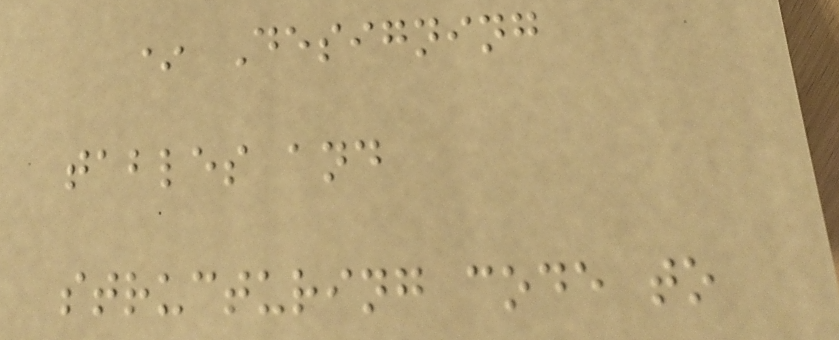* Designing
tables and
structuring code to
